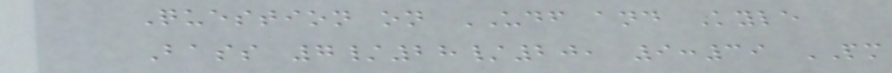Question on UDF and Kyle
Bass 7/28/20, 9:39 PM
